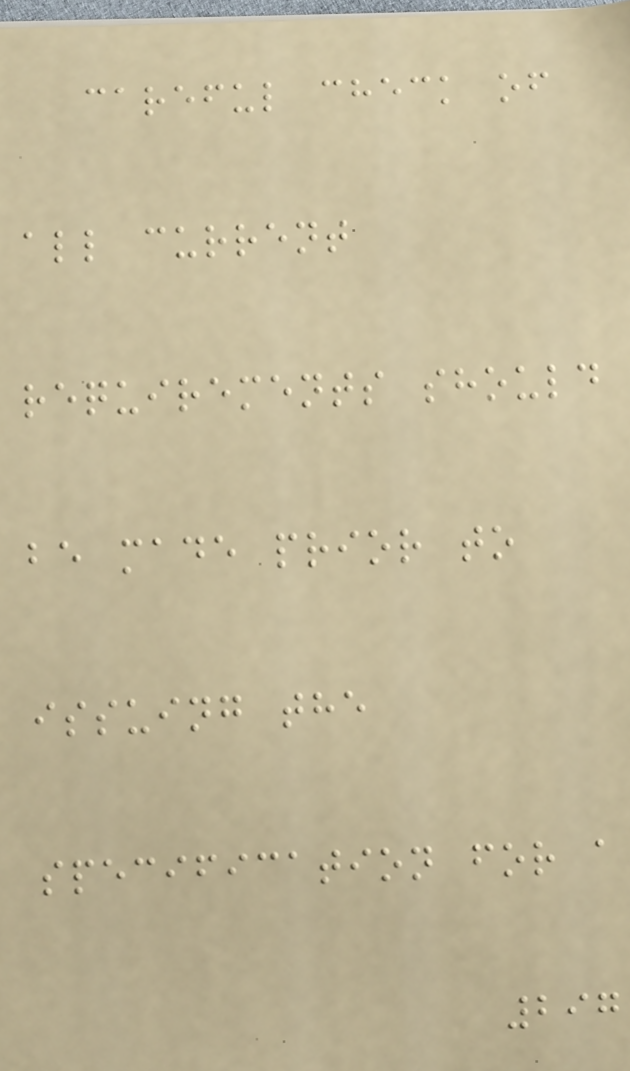careful check of
all current
requirements should
be made prior to
issuing the
specification for a
297
